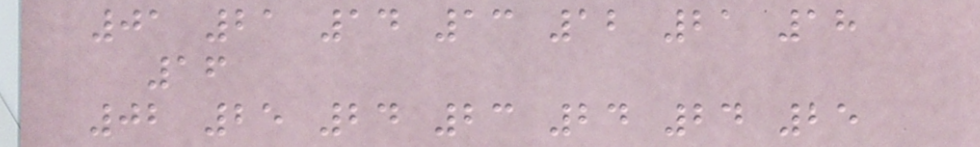01 21 14 13 12 21 18
16
02 25 24 23 24 24 25
